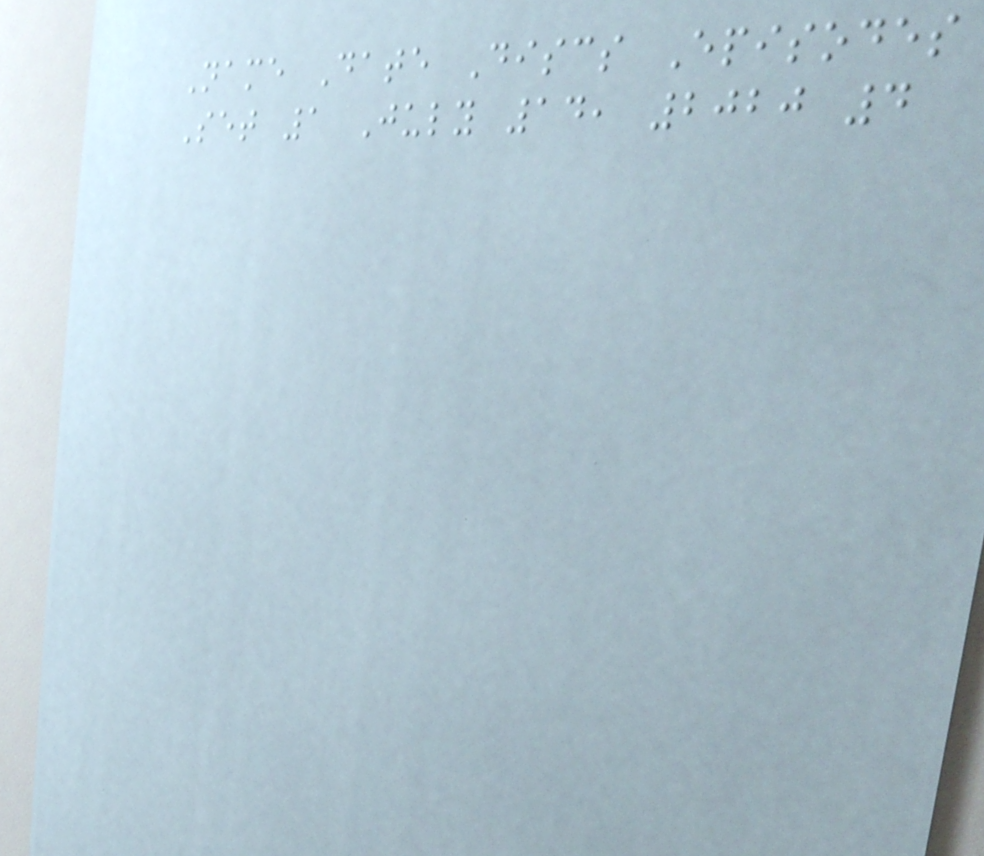Name Date Discs Episodes
Set 1 July 14, 2020 4
